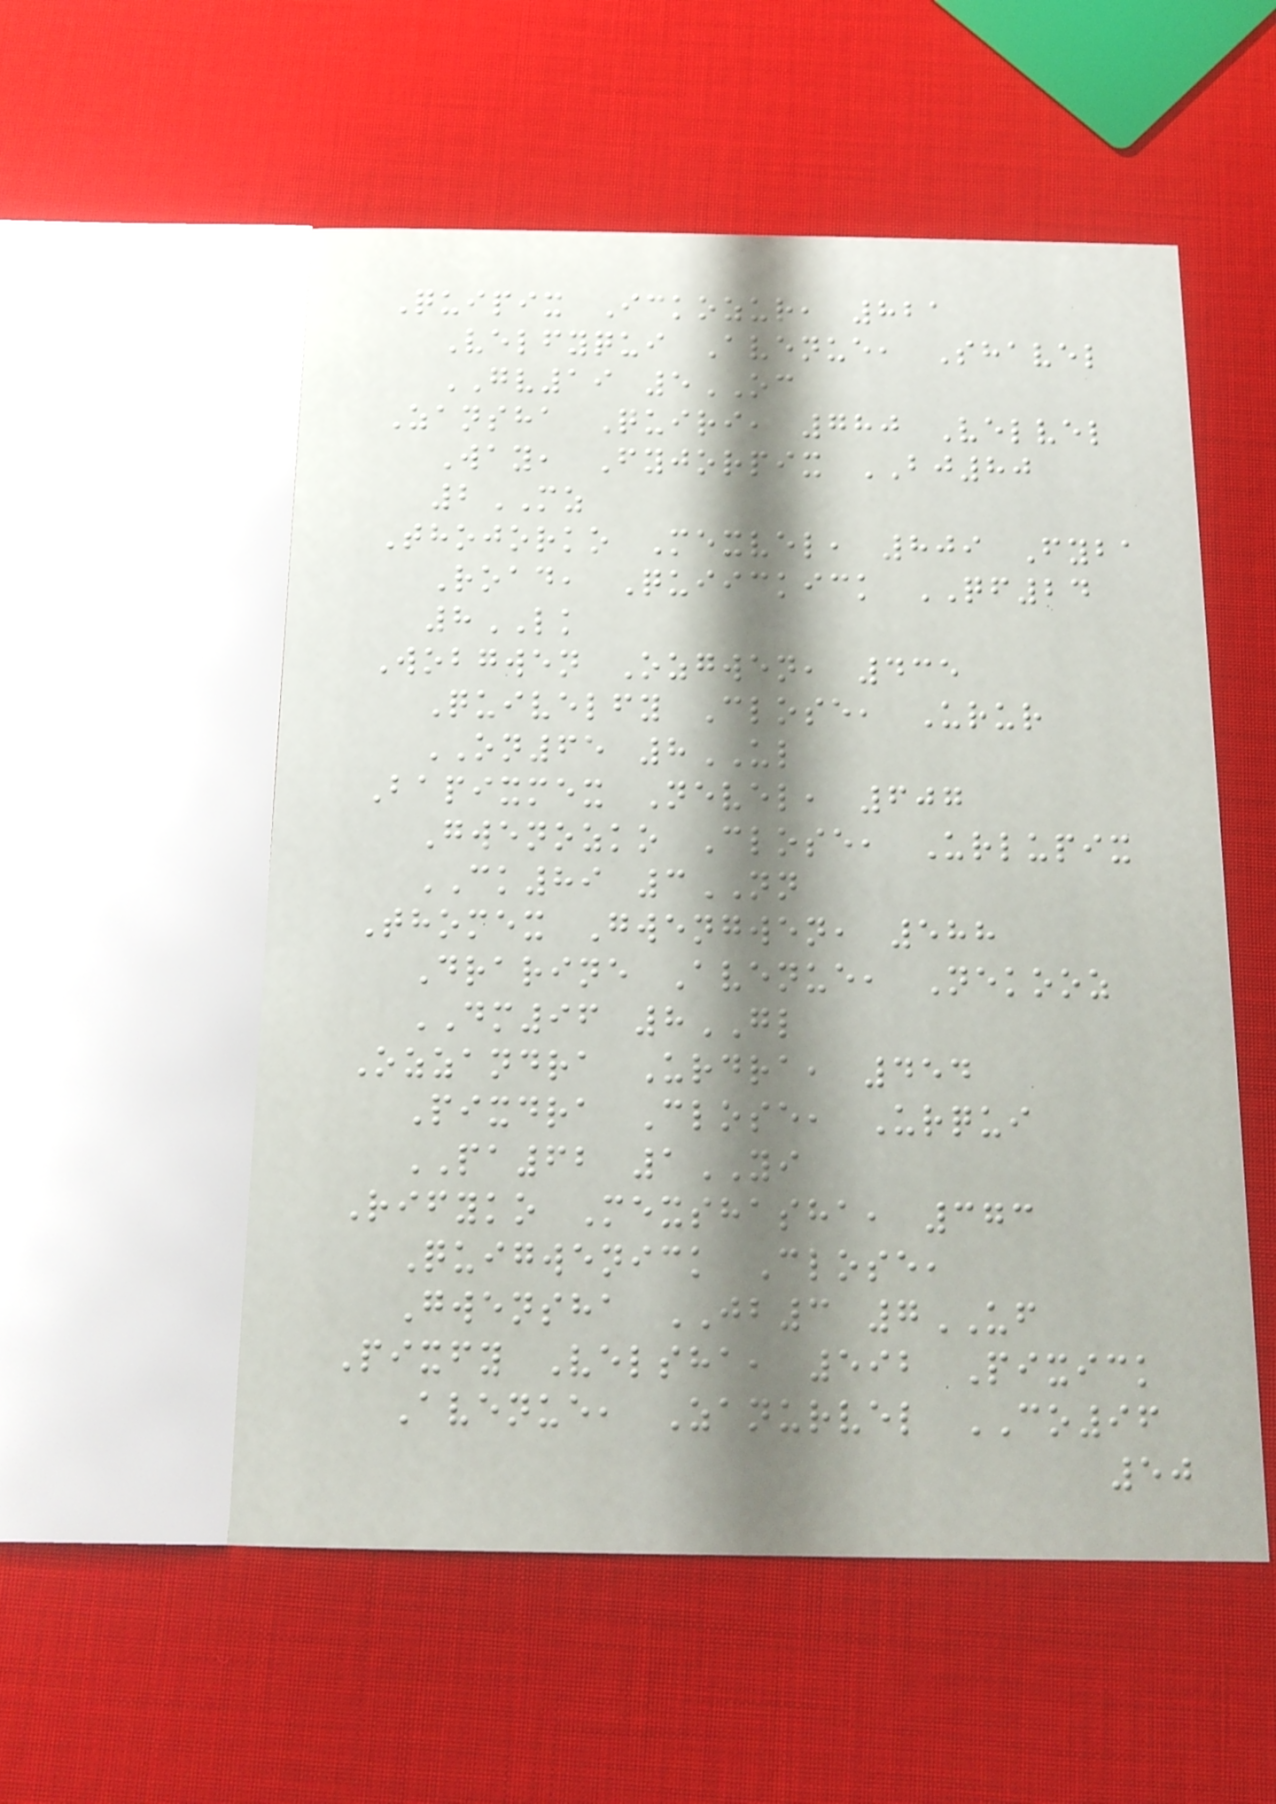Quipix Ickozur, 821
Velfyqui Avenue, Shavel
GV19 5OC
Zansha Quiri, 780 Velvel
Way, Fyjorpix BJ80
2MZ
Thojorko Mexvel, 809 Fyba
Road, Quiickick QF24
8LK
Wobgwen Ozgwen, 435
Quivelfy Close, Urur
ON65 8UL
Bapixmex Nevel, 607
Gwenozko Close, Urlupix
CK89 3NN
Thomex Gwengwen, 588
Drarine Avenue, Nekooz
DM96 8GL
Ozzandra Urdra, 454
Pixdra Close, Urqui
PA62 1YI
Rifyko Mexshasha, 373
Quigwenick Close,
Gwensha JB3 7UF
Pixfy Velsha, 592 Pixick
Avenue, Zanurvel CO96
50
